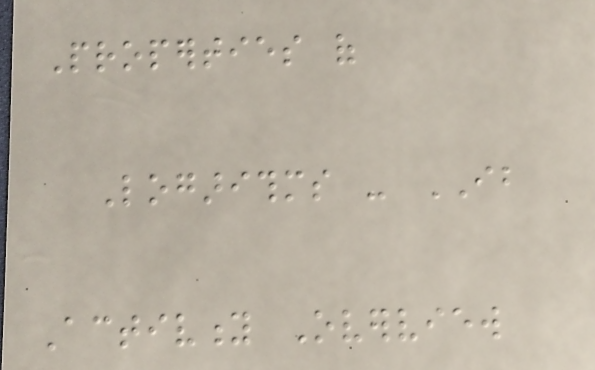Properties of
Logarithms - IB
Activity Overview
